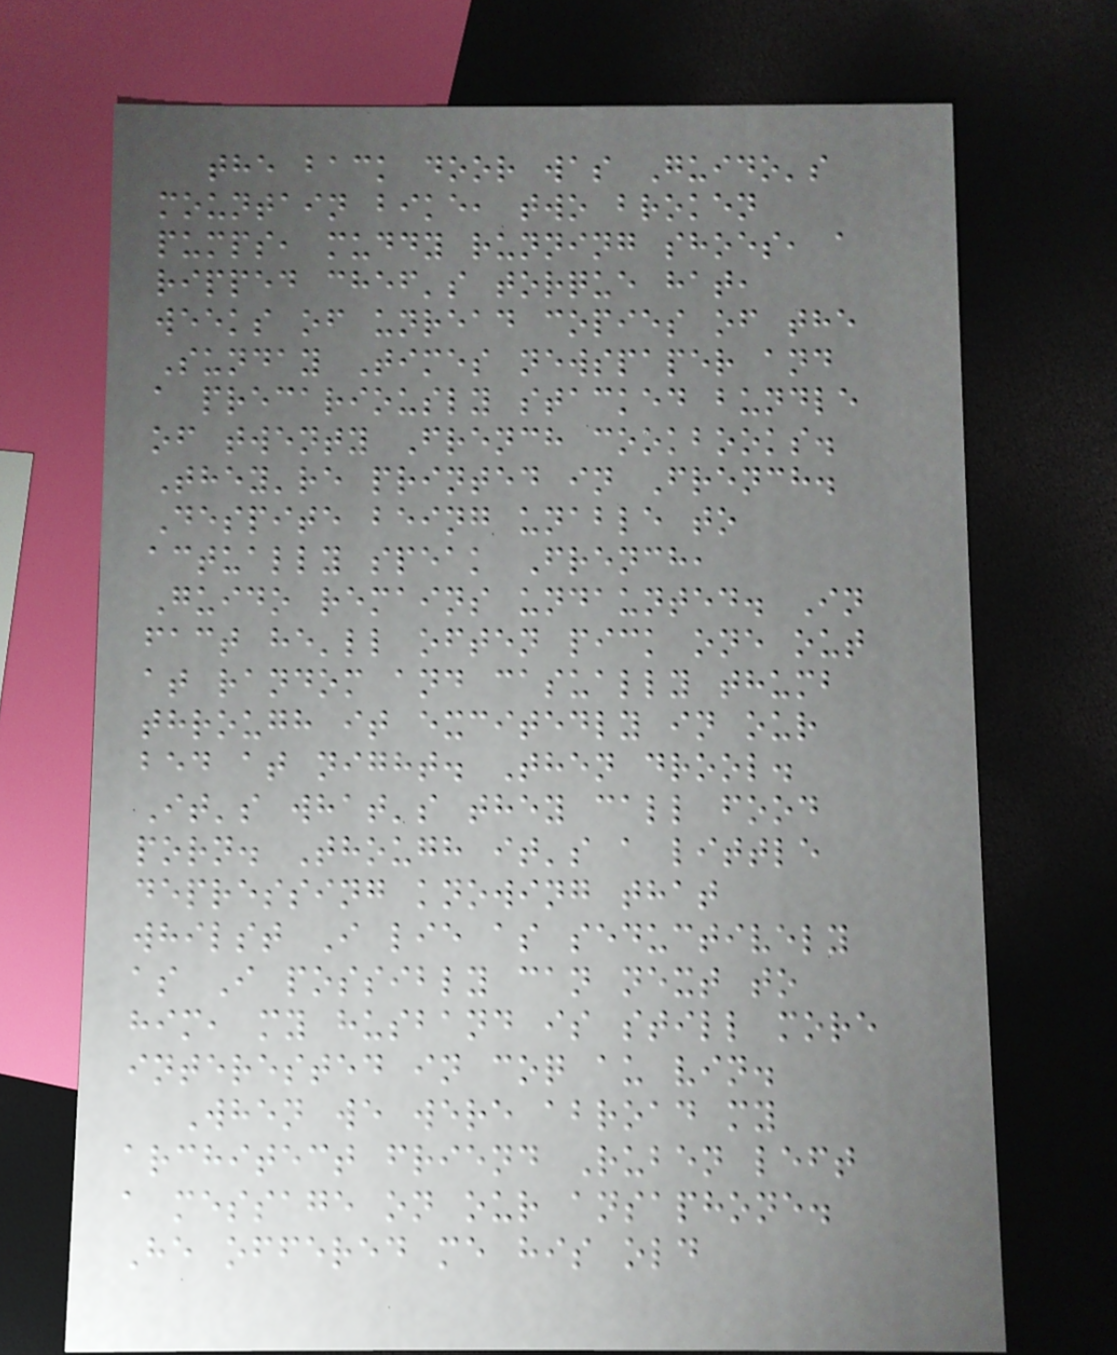the back door was Guido's
mountain bike, two broken
pumps, muddy running shoes, a
ripped chef's torque hat,
weeks of unread copies of the
Sunday Times newspaper and
a precariously stacked bundle
of twenty French cookbooks.
They're printed in French.
Despite being unable to
actually speak French,
Guido remains undaunted. In
fact he'll often pick one out
at random and casually thumb
through it excitedly in our
bed at night. Then drool.
It's what's they call food
porn. Though it's a little
depressing knowing that
whilst I lie as seductively
as I possibly can next to
him, my husband is still more
interested in coq au vin.
When we were abroad my
architect friend Ruben left
a message on our ansaphone.
He offered me his old
